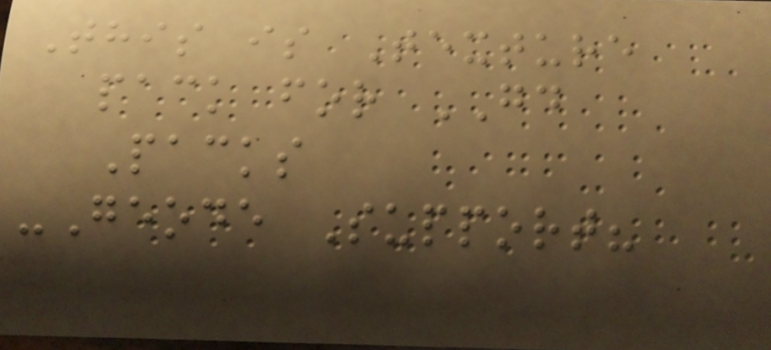This is Texture
pack for GD
Packs
-Geode Support?
